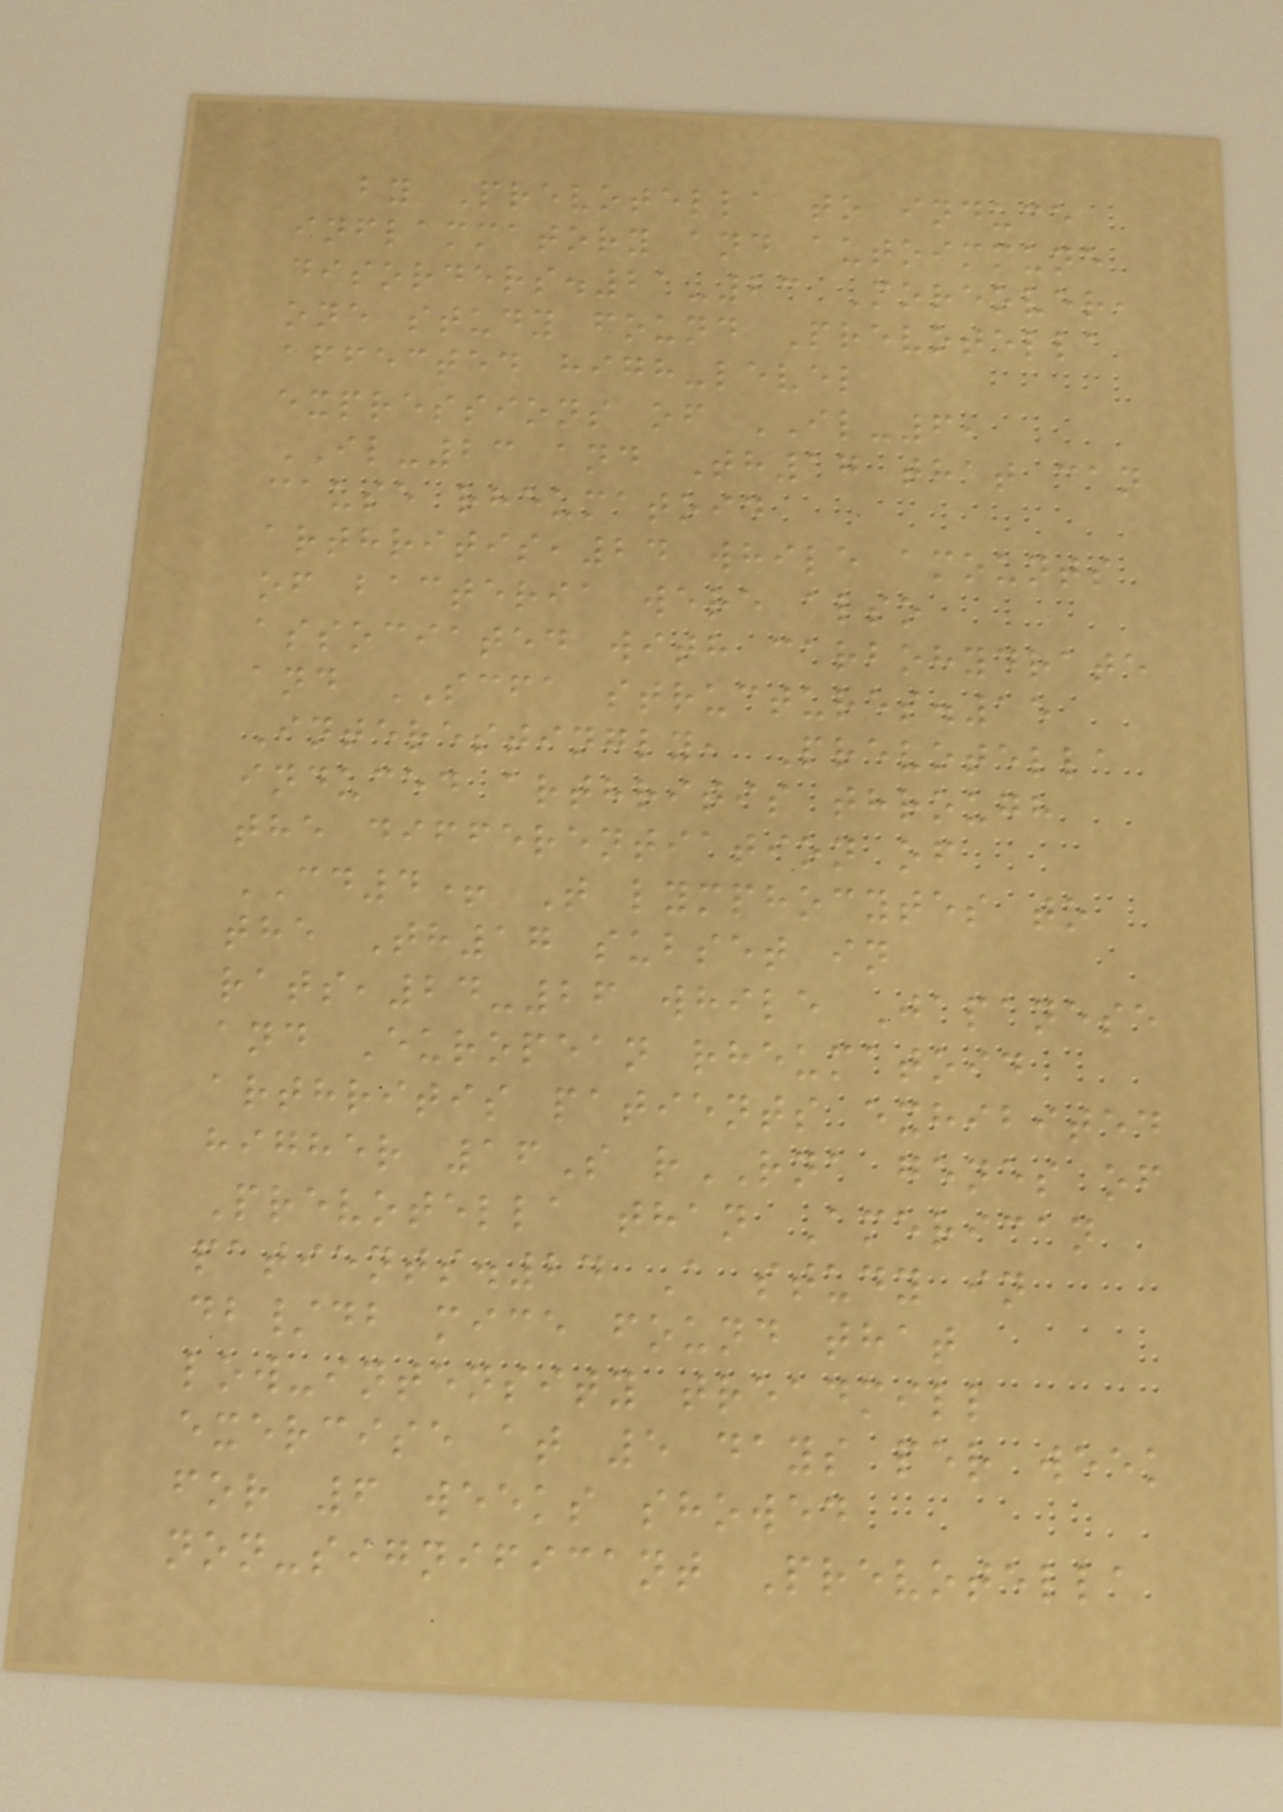by Prevotella to induce
inflammatory and autoimmune
disorders.21-23 Moreover,
one study found Prevotella
affected high-level
expressions of IL-6,
IL-23 and Th17 that can
cause rheumatoid
arthritis,24 while amounts
of bacteria were also
associated with carbohydrate
and SCFA structures.15
Interestingly, Prevotella
induced arthritis through
the differentiation of
CD4+ T lymphocytes to
the Th17 subset in
rats,24-26 while Japanese
and European rheumatoid
arthritis patients exhibited
higher 16S rRNA genes of
Prevotella than American
patients.24 A study in
db/db mice found that
low-intensity treadmill
exercise at 5 days per week
for 6 weeks showed
non-significant Prevotella
